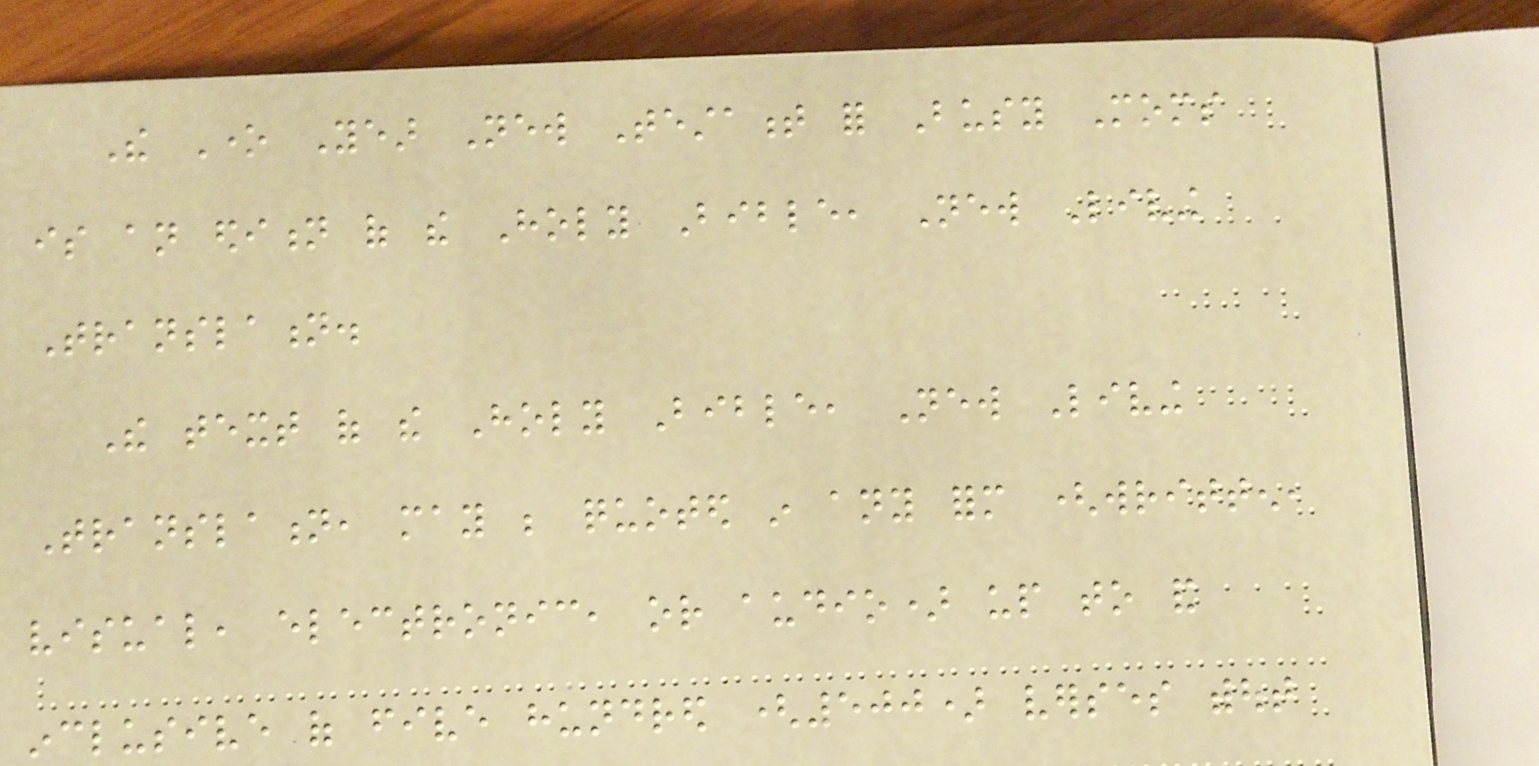The One Year New Testament for Busy Moms
is an edition of the Holy Bible, New Living
Translation.
The text of the Holy Bible, New Living
Translation, may be quoted in any form (written,
visual, electronic, or audio) up to and
inclusive of five hundred (500) verses without
